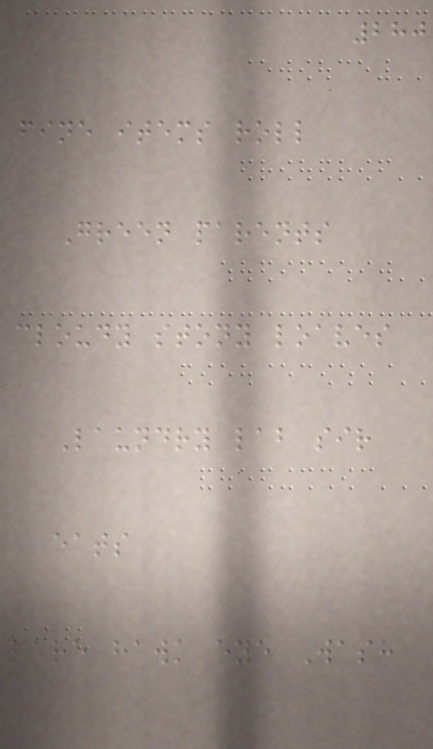280
fine items roll
Green parents
cloudy stony loaves
Laundry lab sir
eats
bare hawk eye Wash
